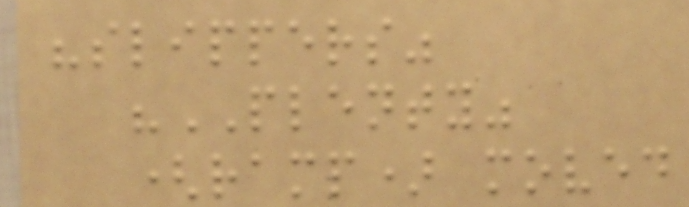"slippers"
"PLENTY"
(ramp) moved
